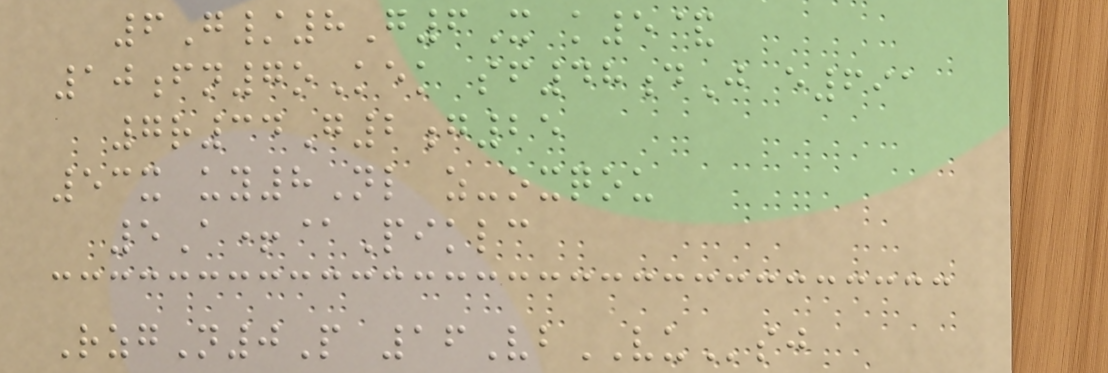6G/8G6X k5&
10fn7oKek sf48dJ e691
7r34G2g25
53x uy8Nl z-oxqou
5A+@Piklc
RzgN0P 16VbVUsj
